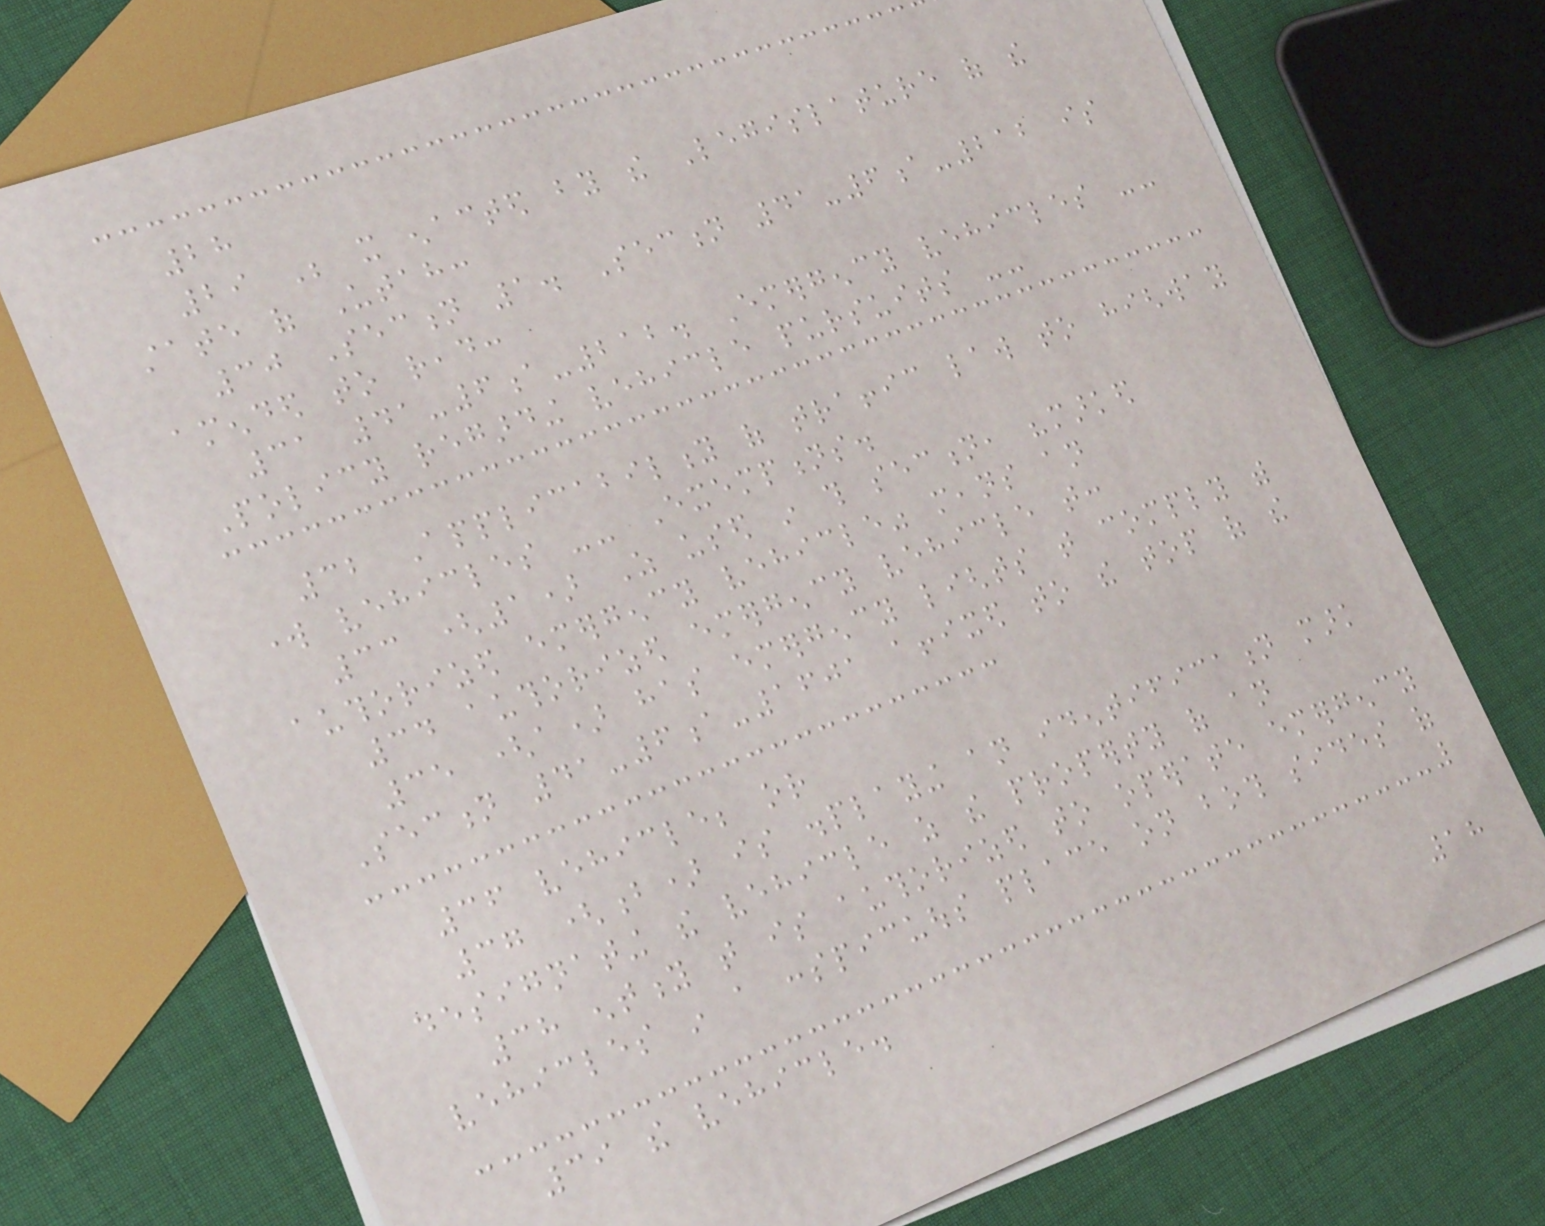28
29 Be it enacted by the Legislature of the
state of Utah:
30 Section 1. Section 41-6a-212 is
amended to read:
31 41-6a-212. Emergency vehicles --
Policy regarding vehicle pursuits --
32 Applicability of traffic law to highway
work vehicles -- Exemptions.
33 (1) As used in this section, "marked
authorized emergency vehicle" means an
34 authorized emergency vehicle that:
35 (a) has emergency lights that comply with
Section 41-6a-1601 affixed to the top of the
36 vehicle; or
37 (b) is displaying an identification mark
designating the vehicle as the property of an
38 entity that is authorized to operate emergency
vehicles in a conspicuous place on both sides of
39 the vehicle.
18
